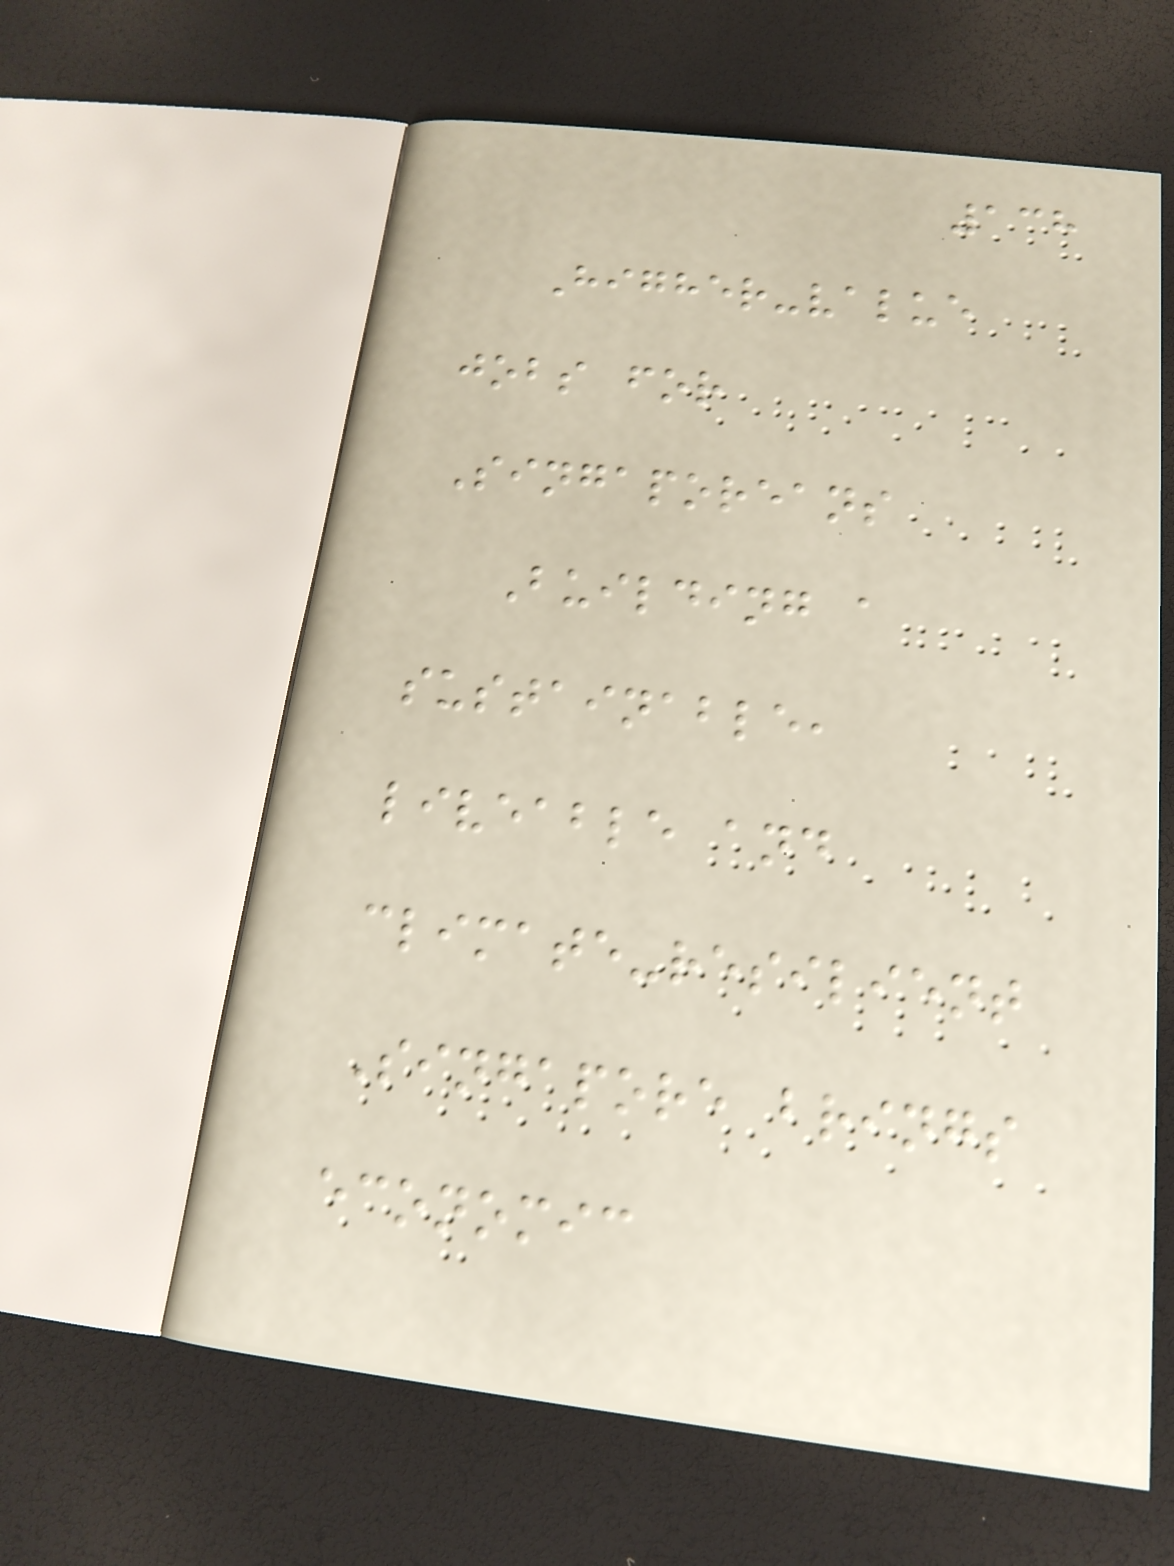138
Higher-value
jobs for
Singaporeans
Building a
sustainable,
liveable and
climate-resilient
Singapore brings
economic
